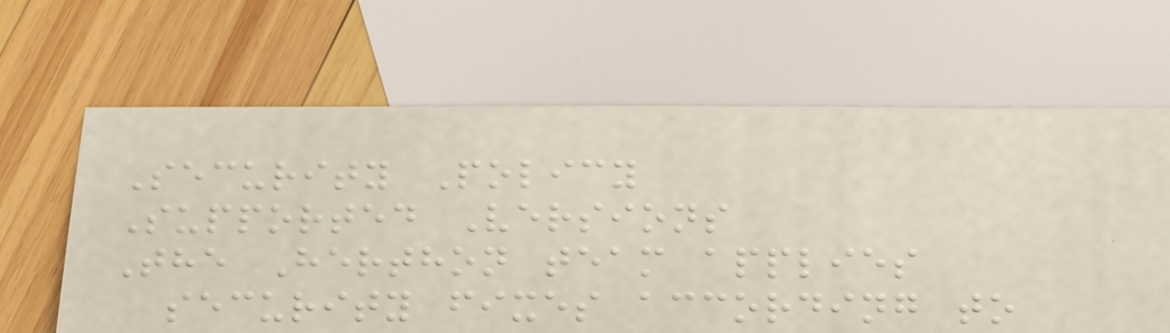Security Policy
Supported Versions
The Herthon team applies
security fixes according to
